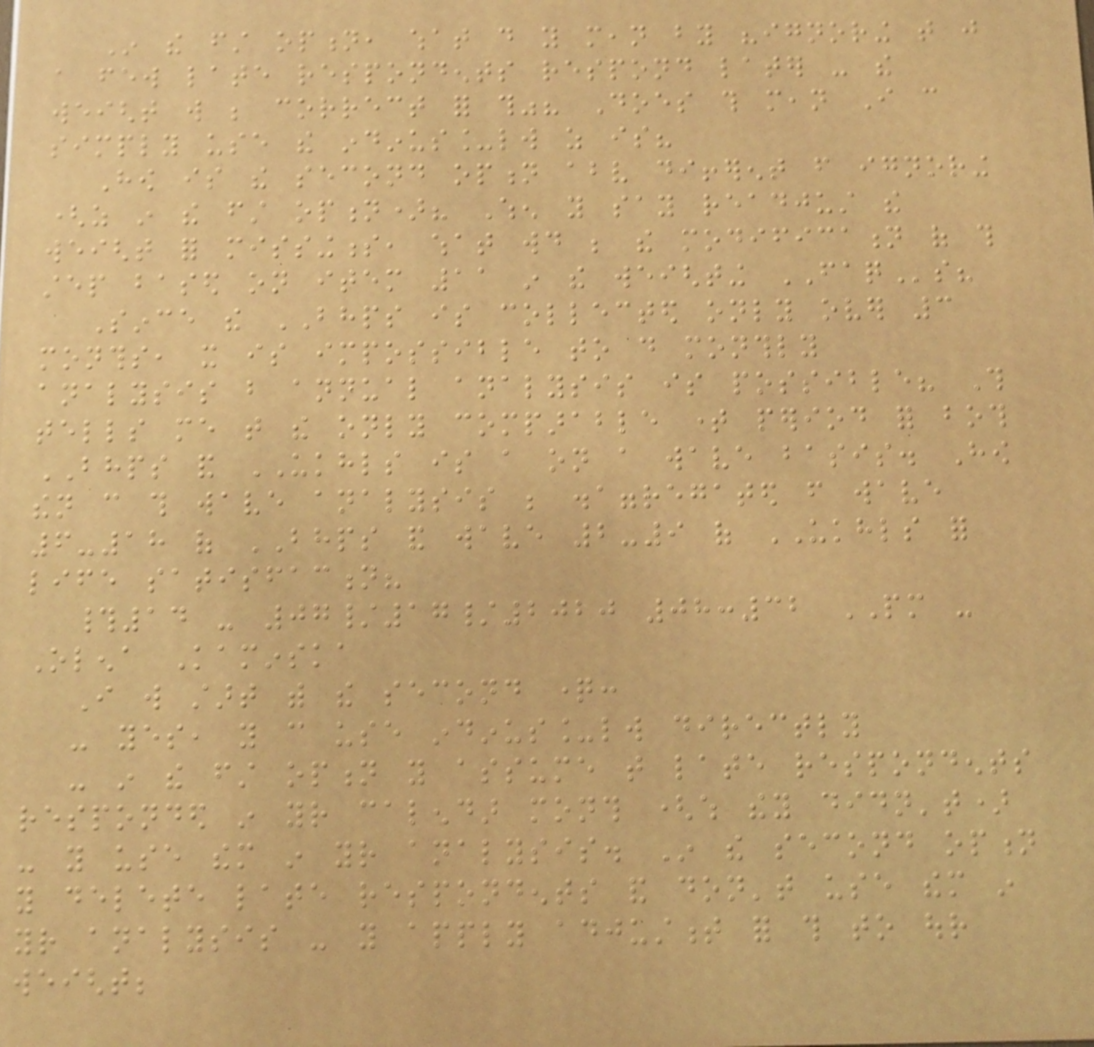In the first option, what do you mean by "ignoring that just
a few late respondents respond later - the
weight will be correct for this"? Does this mean I can
simply use the indinus_lw as is?
How is the second option above different from ignoring
(as in the first option)? When you say readjust the
weight for missingness, what would be the modification of this
step based on item 11 in the weighting FAQs?
Since the BHPS is collected only over 3
months, it is impossible to do monthly
analysis but annual analysis is possible? This
tells me that the only comparable time period for both
BHPS and UKHLS is a on a wave basis. How
then can this wave analysis be disaggregated from wave
6-18 of BHPS and wave 2-9 of UKHLS for
life satisfaction?
#14 - 07/17/2020 08:32 PM -
Olena Kaminska
I will start with the second question:
- yes, you can use indinus_lw directly
- in the first option you assume that late respondents
responded in your calendar month (which they didn't)
- you use them in your analysis. In the second option
you delete late respondents and don't use them in
your analysis - you apply adjustment for this to our
weight;
